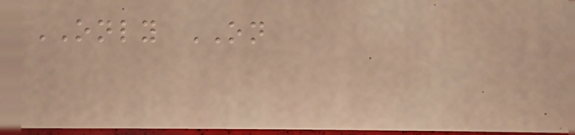ONLY ON
